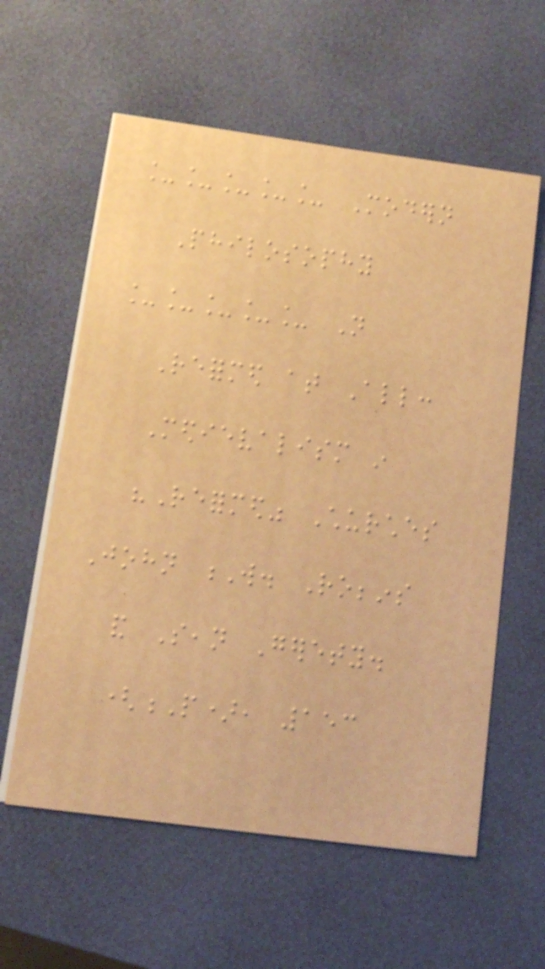_____ Modern
Philosophy
_____ Not
Reformed at All:
Medievalism in
"Reformed" Churches
John W. Robbins
and Sean Gerety.
(P), 153
